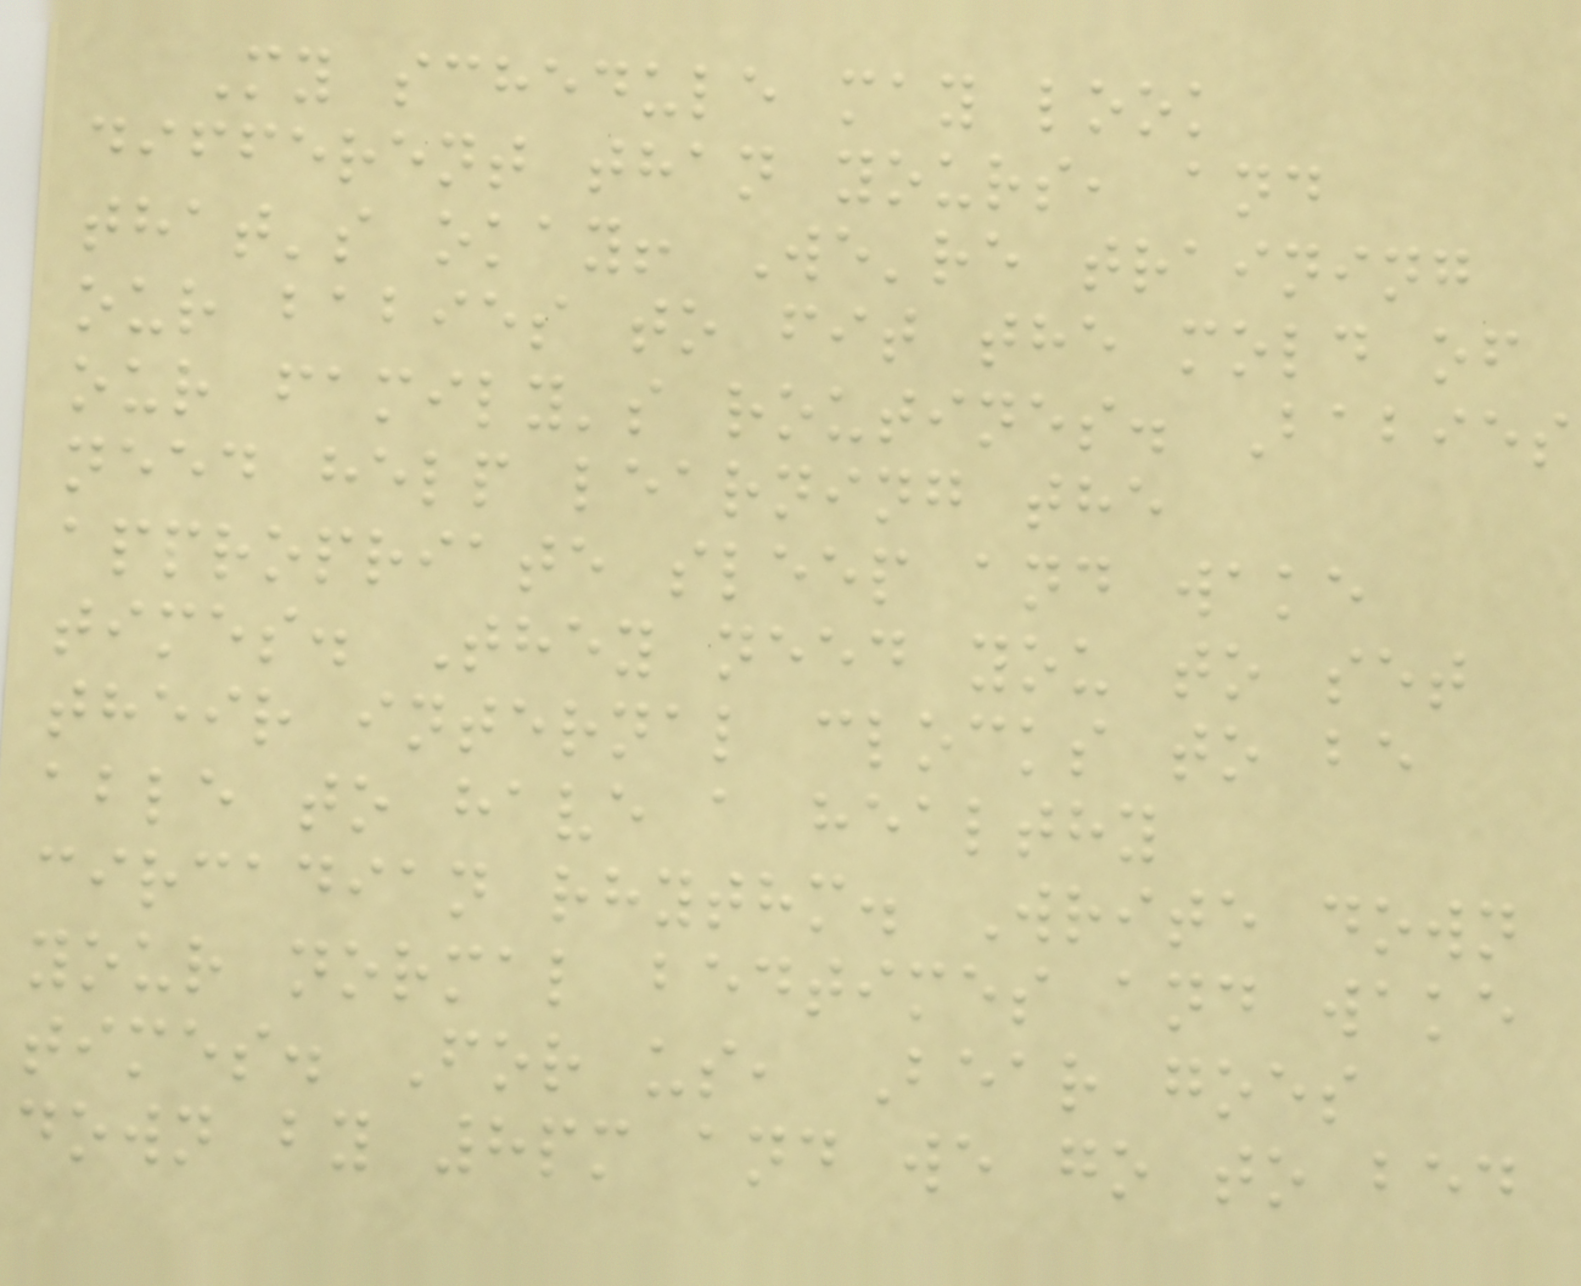My schedule may look
different than yours, and
that's okay! We're training
our babies to fit the mold of
our family's routines. Babies
need help learning the
appropriate sleep and wake
times. They need you to set
their internal clocks to be
able to have a healthy
circadian rhythm. Write down
your normal bedtimes and wake
times. For us, Bear goes
down by 8pm and we go to bed
